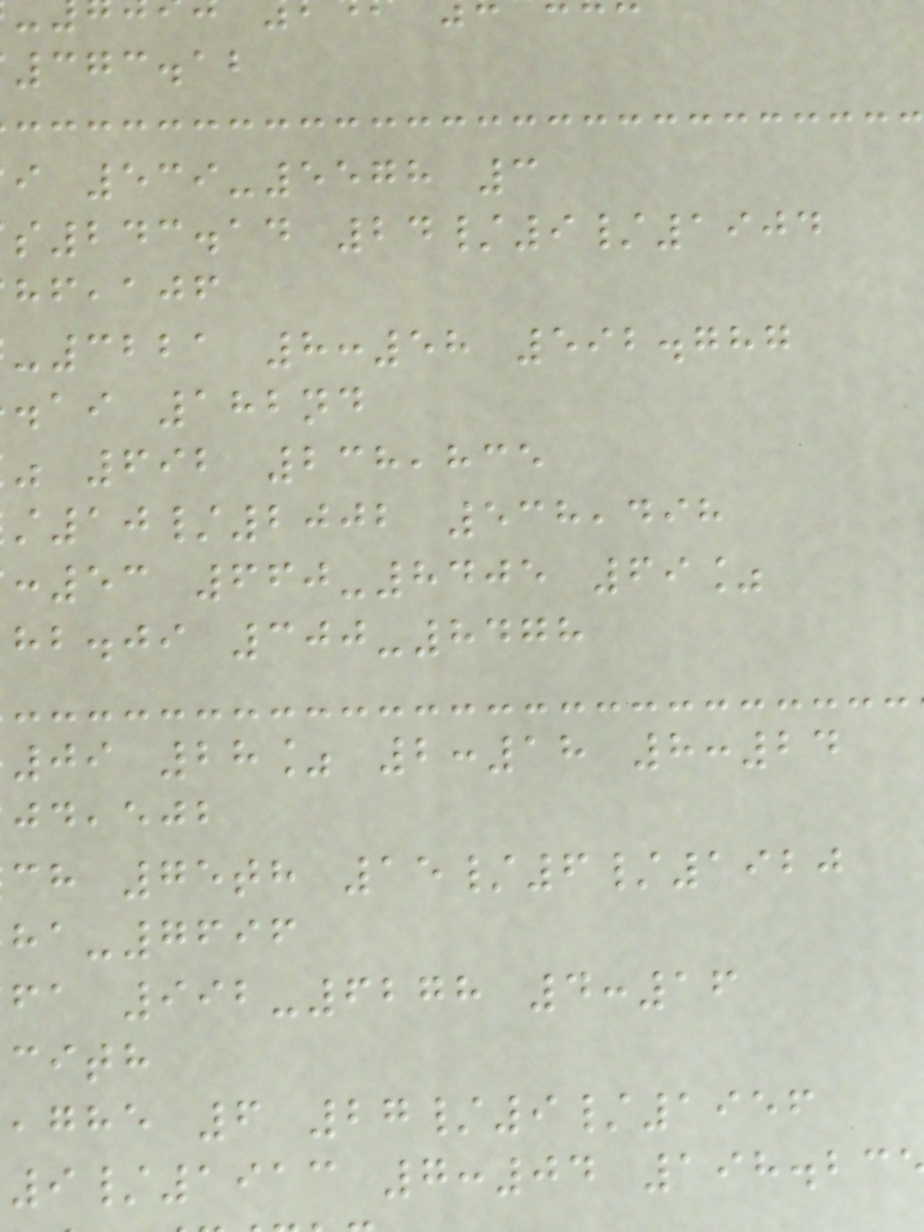373.12
i 539-5578 3
243.14 24/9/1904
,ajf
-3221 8:58 592.787
.ai 182nd
692 238,835
10/2002 538,498
:53 660-8405 69%
hb.ji 300-8478
09 28% 2:18 8:24
,ejb
ch 75th 15/6/1920
-7696
fa 992-6278 4:16
cith
,ghe 6 27/9/1956
9/1913 7:04 198.23
